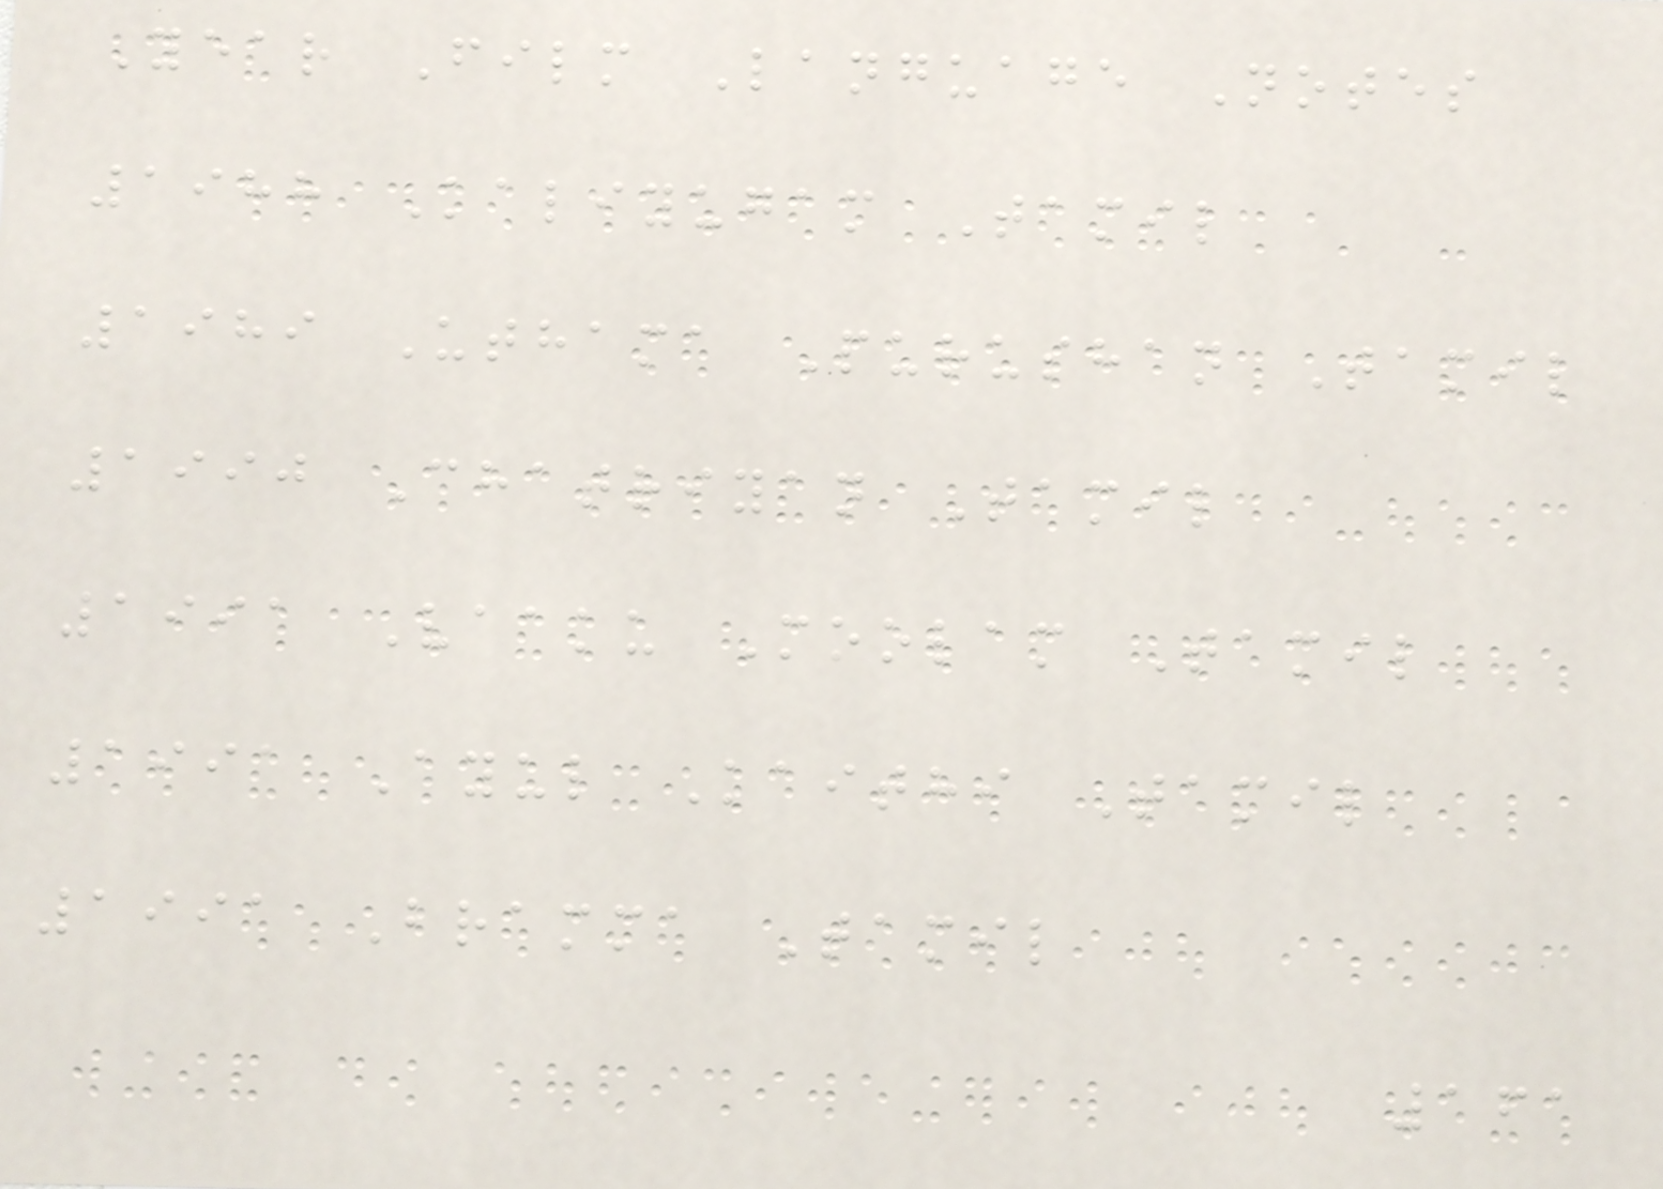Year Film Language Notes
1988 Kaliyugam Tamil
1989 Uthama Purushan Tamil
1990 Chatriyan Tamil
1991 Vaaku Moolam Tamil
1991 Ayul Kaithi Tamil
1991 Bramma Tamil
161
